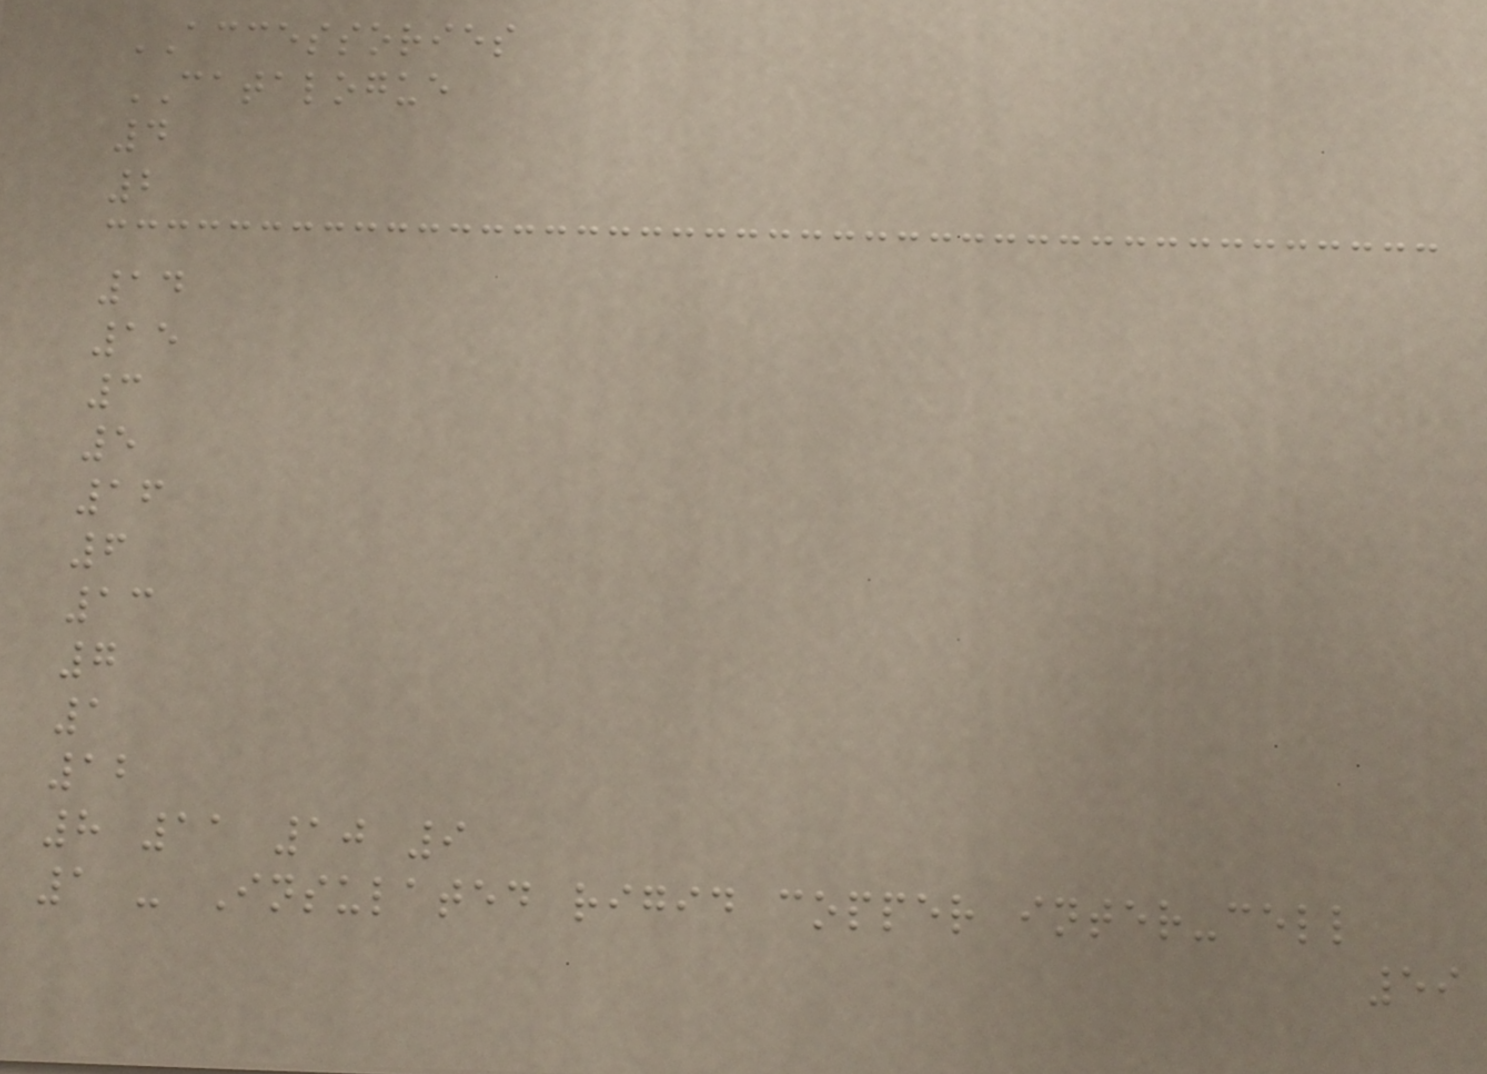ACCESSORIES
CATALOGUE
4
2
14
15
3
5
16
6
13
7
1
12
8 11 10 9
1 - Insulated rigid copper inter-cell
59
